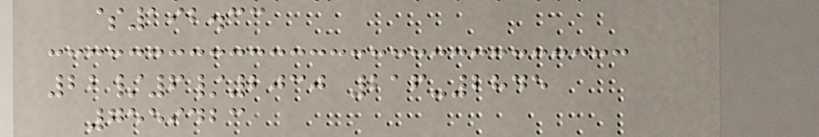$192.33
22/6/2030 216-2845
7559423
